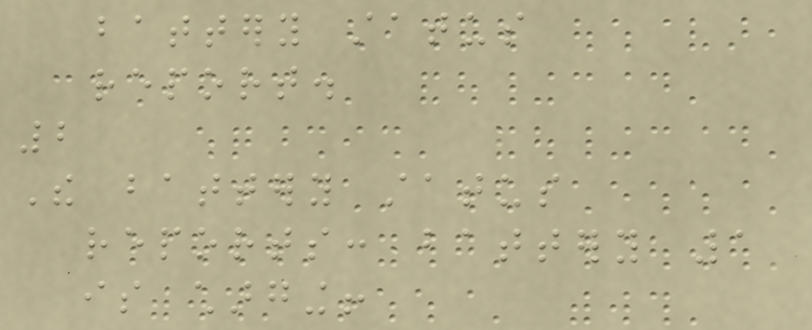battery status
report.
2
The battery status
reports: battery 1
is charging!
